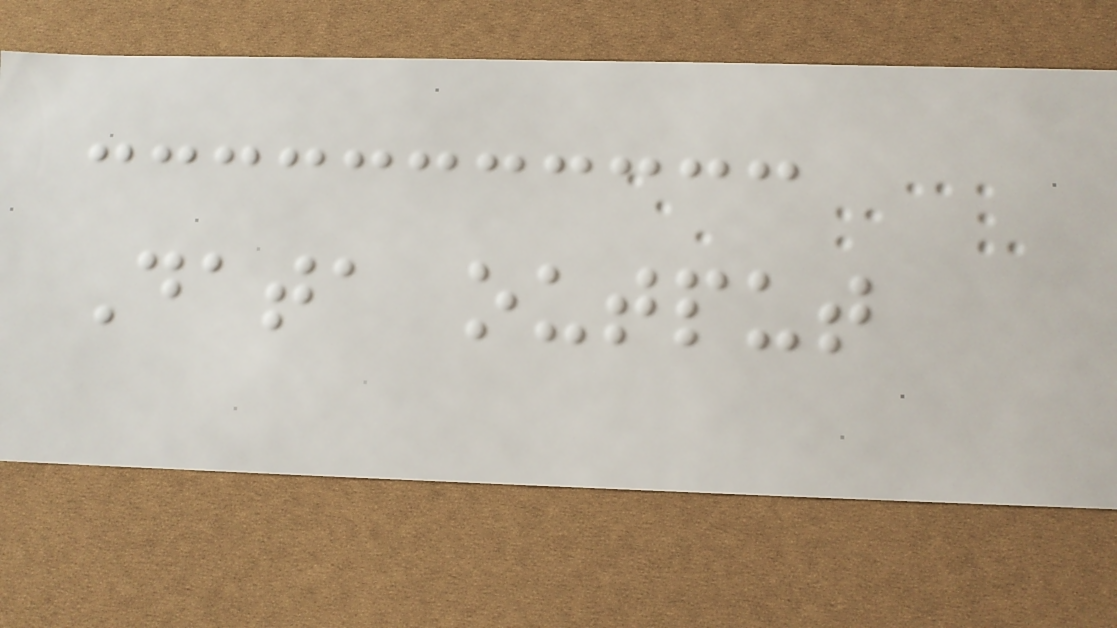Data output
